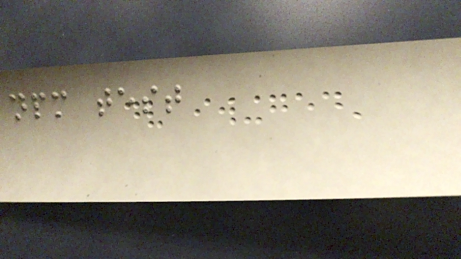npm test
